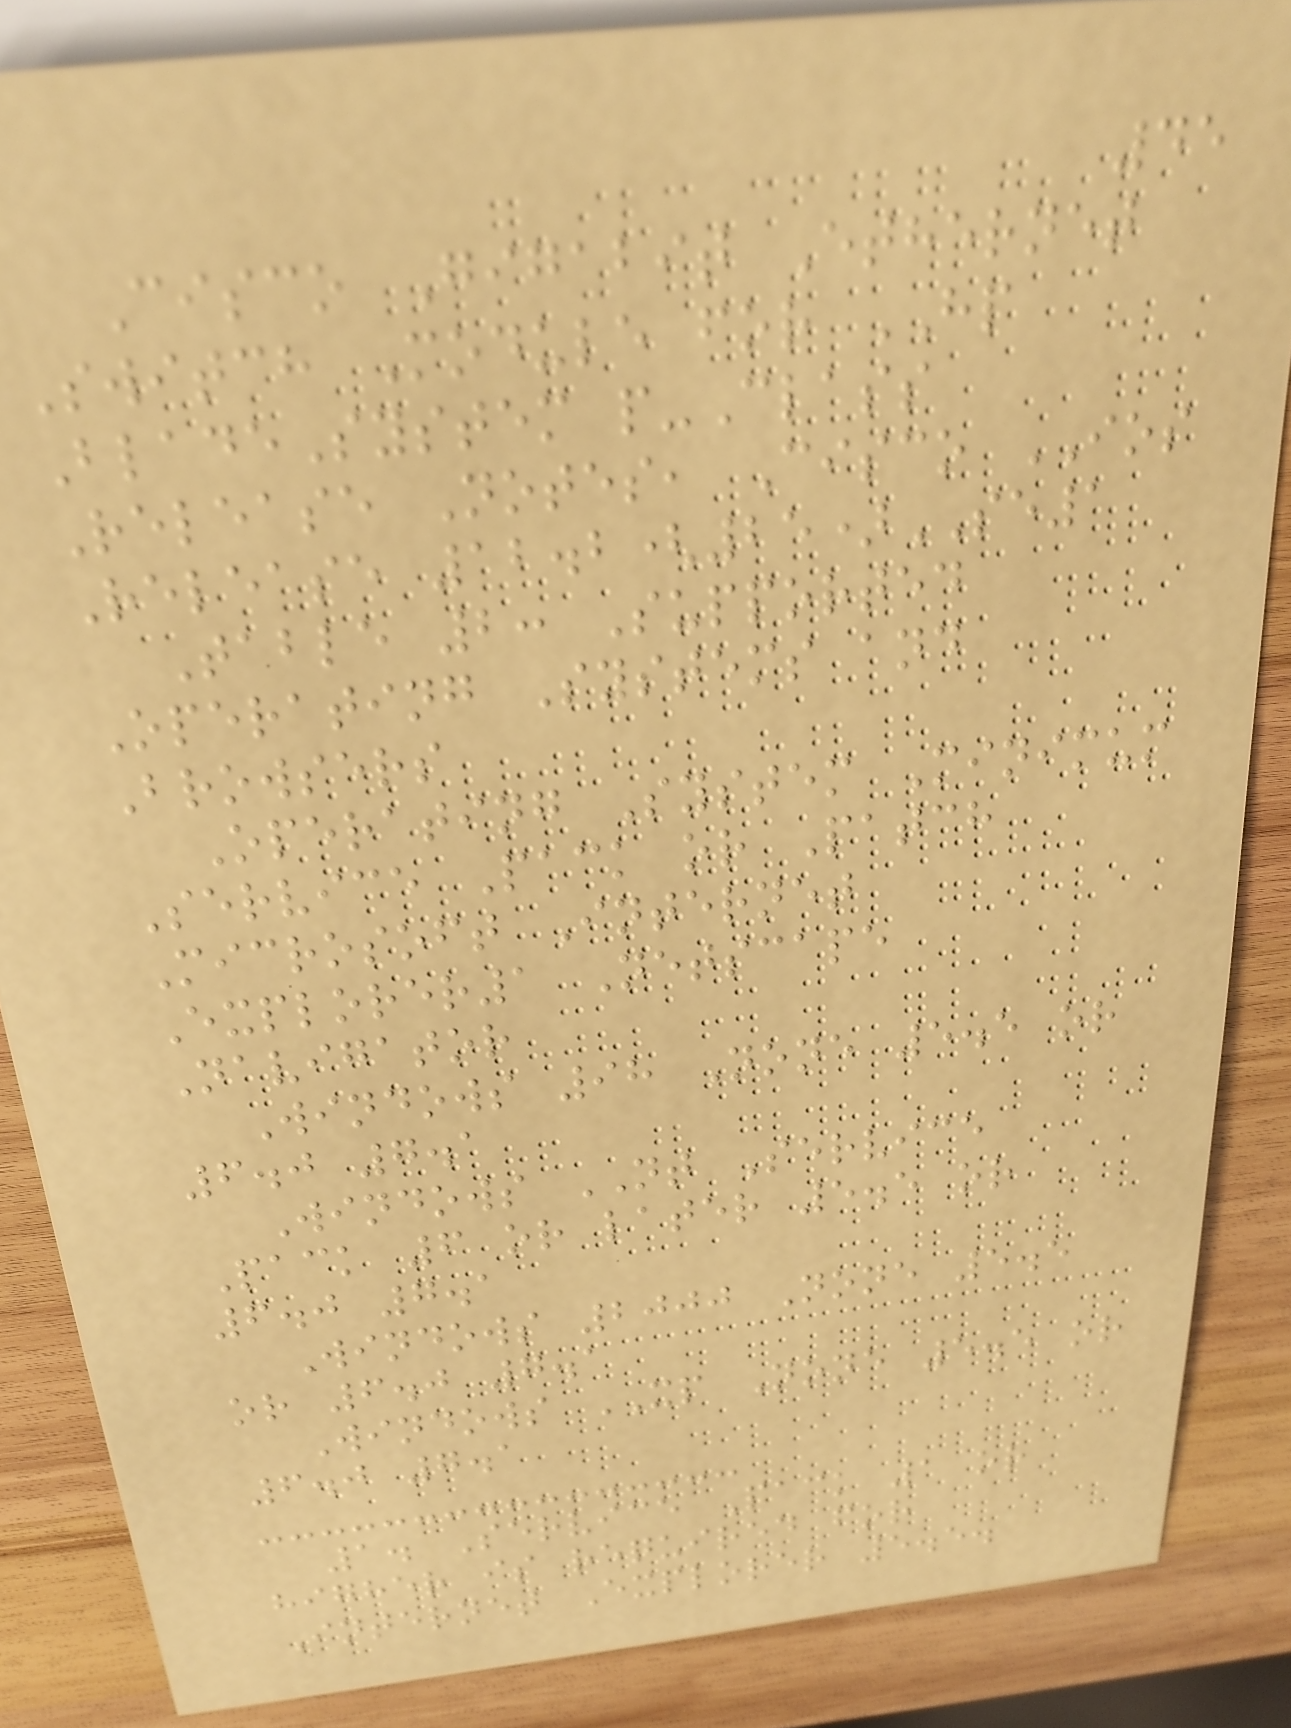45
Cisco Gigabit Ethernet
Switch Module for HP
BladeSystem p-Class
Release Notes, Cisco IOS
Release 12.2(25)SE1
Table 2: Supported
Operating Systems and
Browsers
Operating System Minimum
Service Pack or Patch
Microsoft Internet
Explorer1 Netscape
Navigator
Windows 98 None 5.5 or
6.0 7.1
Windows NT Service
Pack 6 or later 5.5 or
6.0 7.1
Windows 2000 None 5.5
or 6.0 7.1
Windows XP None 5.5 or
6.0 7.1
1. Service Pack 1 or
higher is required for
Internet Explorer 5.5.
